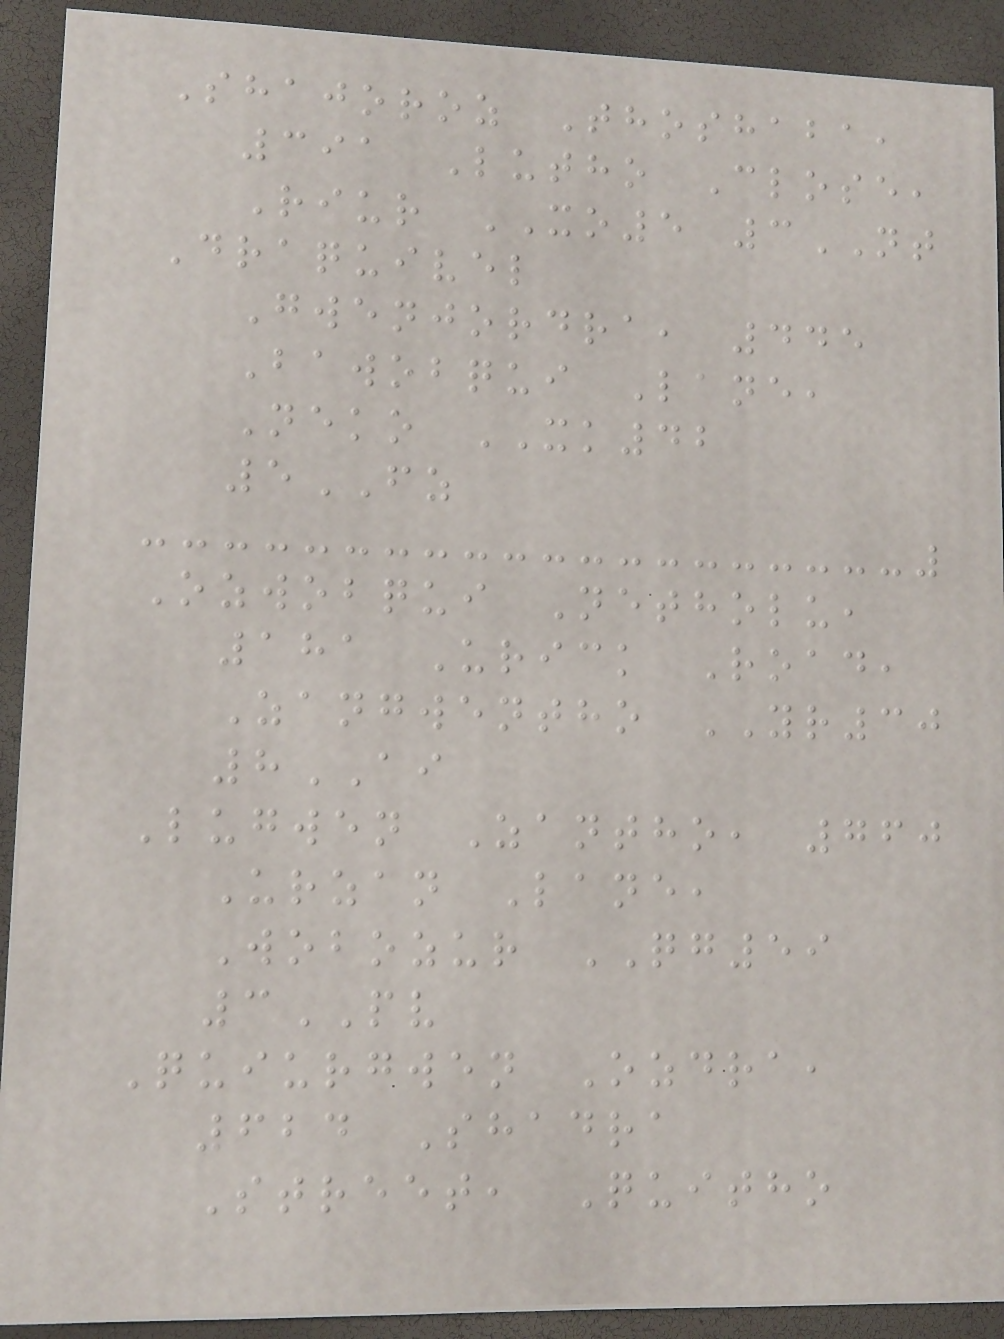Shajoroz Thoshaba,
391 Lutho Close,
Riur XO5 3NT
Draquivel
Gwenjordra, 445
Bawobqui Lane,
Neko XK42
5FZ
Ozwobqui Netholu,
181 Urick Road,
Zangwentho YR30
8AI
Lugwen Zantho, 760
Urzan Lane,
Wobozur QG59
3PV
Quiurgwen Ozdra,
624 Shadra
Street, Quitho
